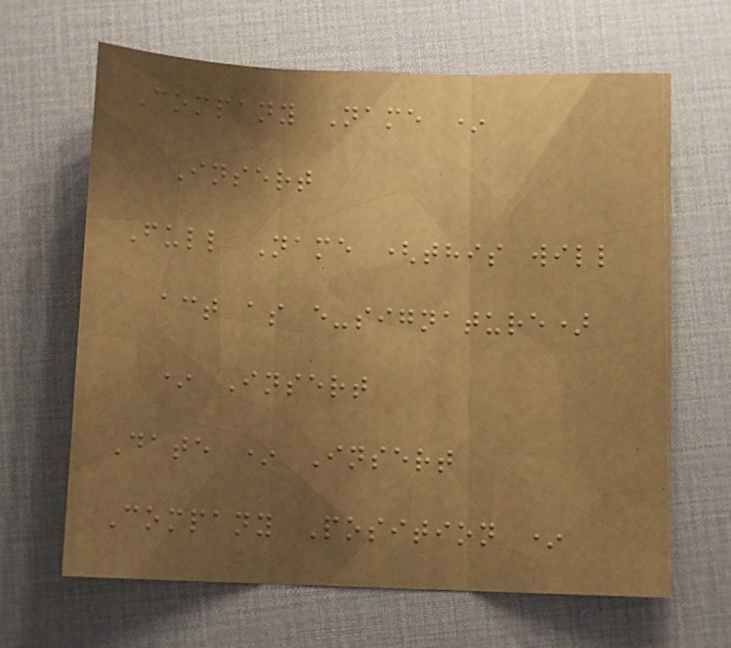Company Name *
Insert
Full Name (this will
act as e-signature)
* Insert
Date * Insert
Company Position *
